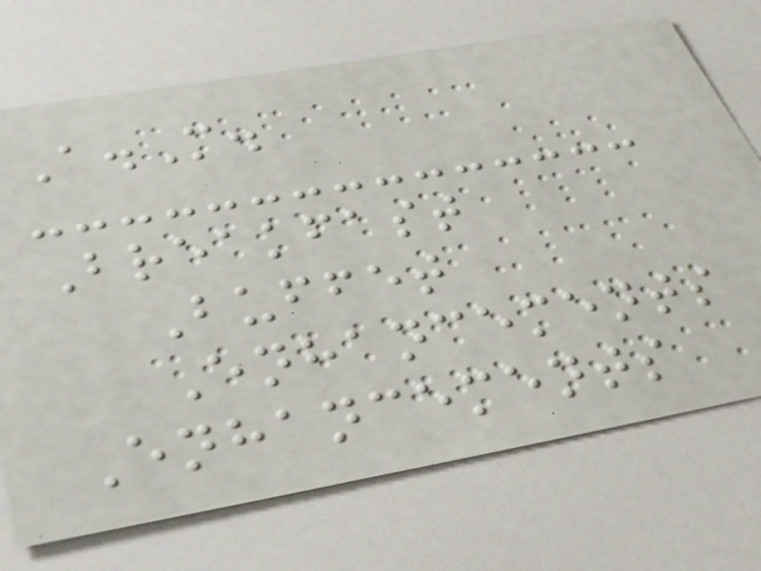A.M.
Breakfast
Buffet
Enhancements
Enhancements
